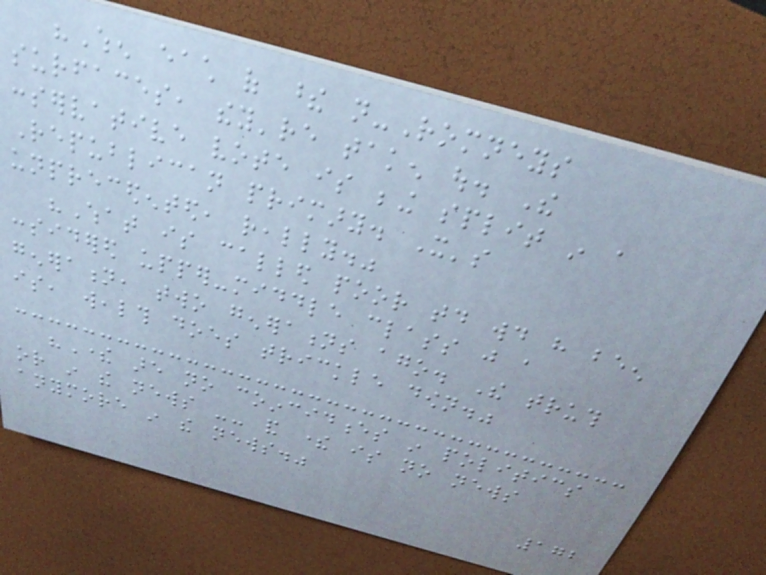"When each of these not-Romneys
surfaces, they're taken out. The
conservative vote is being split in a
Republican primary. It's
unprecedented, really."
"What is called poor today would have been
considered upper-middle class just a
generation, two generations ago. The truth
is, wealth does trickle down."
"There are no coincidences in politics
or in the news -- and there is no news
anymore in the news."
172
